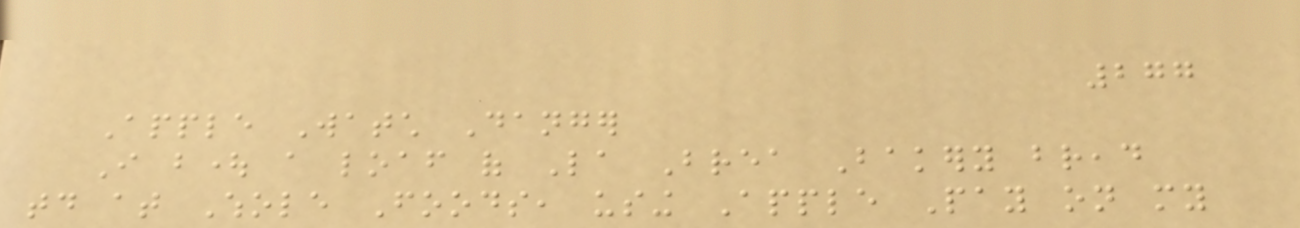277
Apple Watch Danger
I bought a loaf of La Brea Bakery bread
today at Whole Foods, using Apple Pay on my
